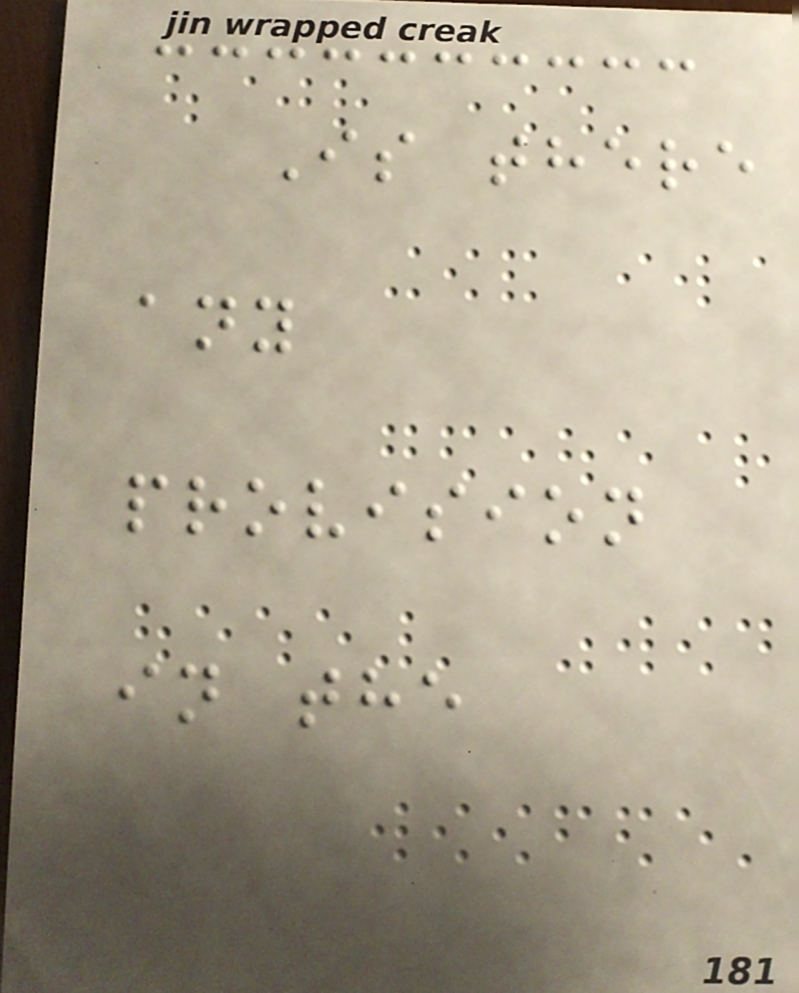Is there
any
provision
in the
